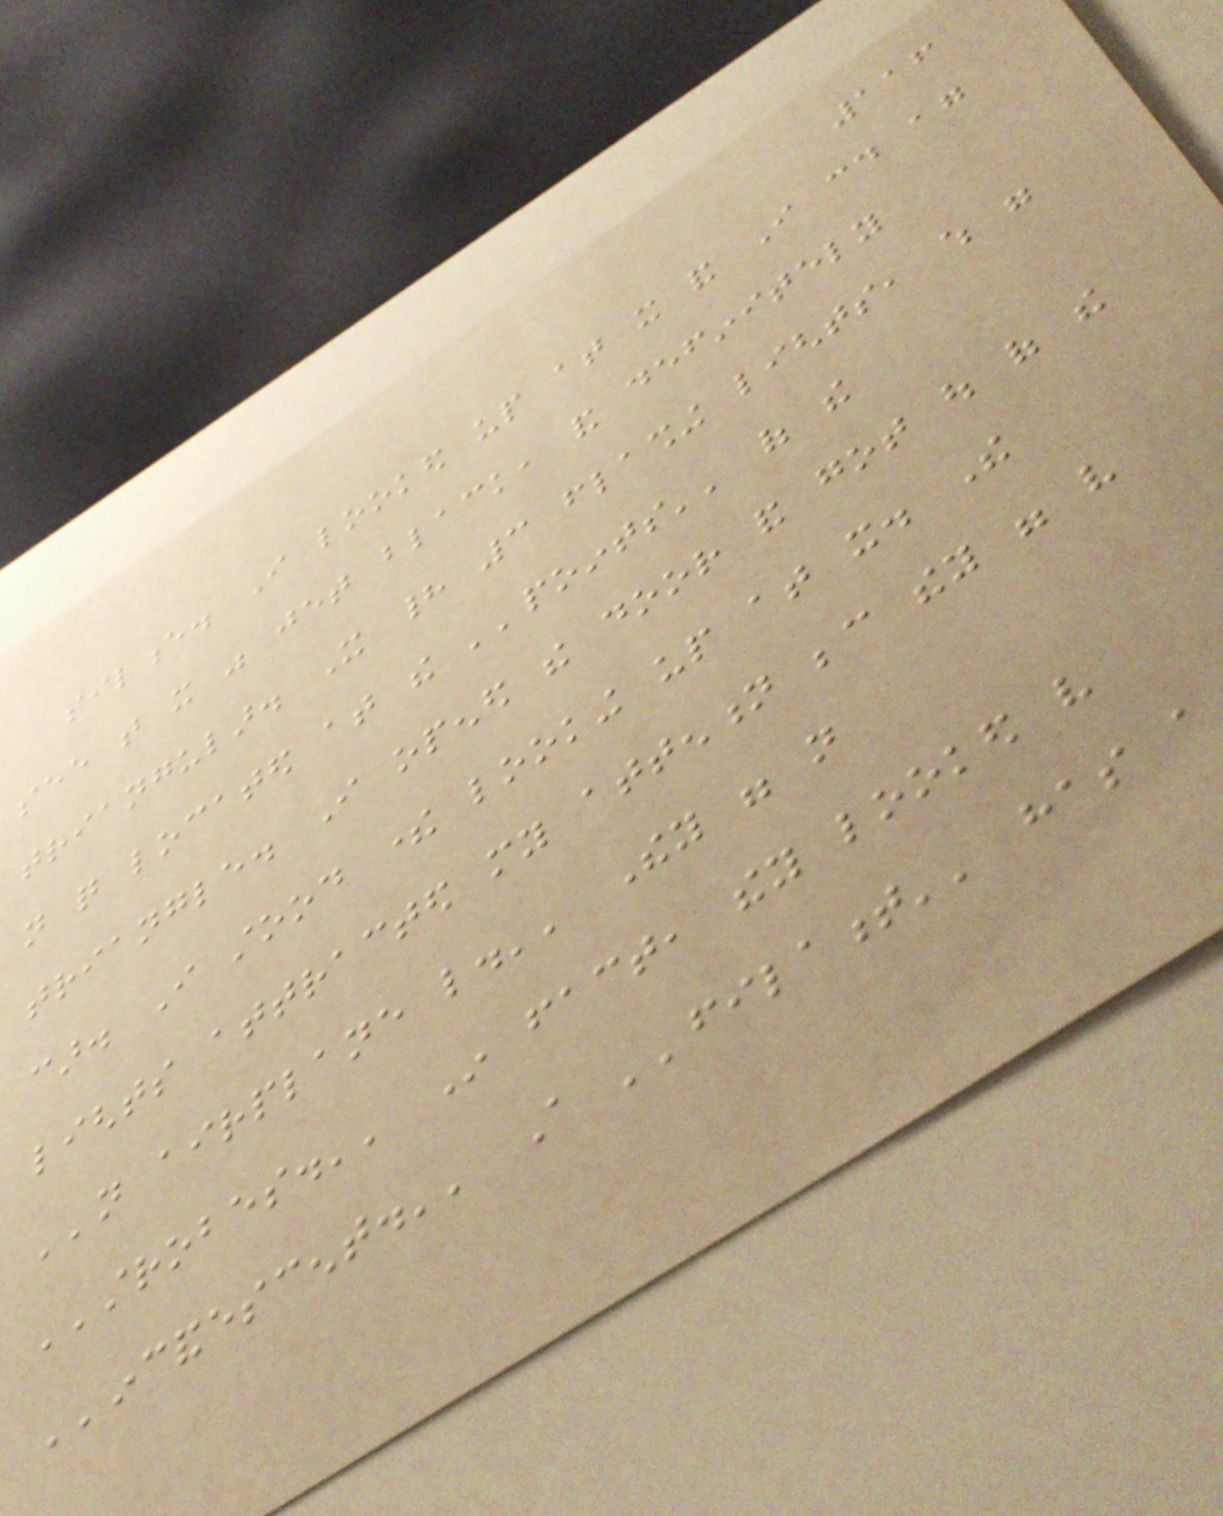116
silence. I looked up at it and I could again
see that it was jet black, and definitely
triangular. It had 3 flashing lights, which were
not quite located at the ''points'' of the
triangle. I opened the door and got out of the
car. I stood there looking up at it. The
lights attracted my attention because they were very
''not airplane like.'' They were not
''strobes.'' In fact, they looked very
''incandescent.'' A ''filament'' has a
